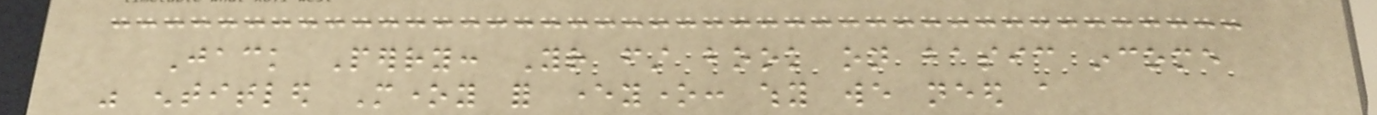Jack Perry: Your first book on basic income
was entitled Money for everyone: why we need a
